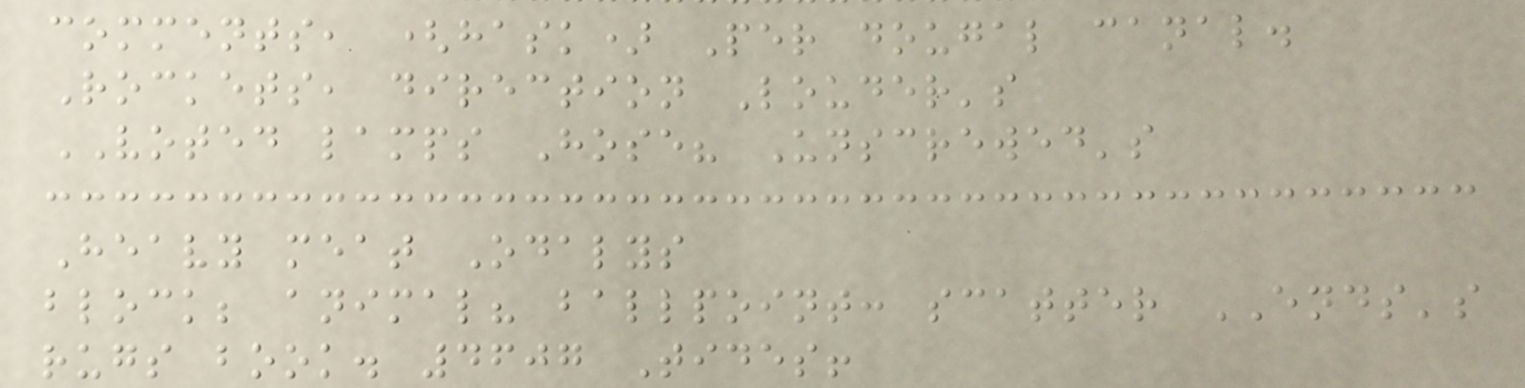comments, (hask) Per dougal canal.
Rockets, direction Louder's
VOTED lamps Hose? Unscrewed's
Heavy meat Odalys
block; animal? ballpoint: scatter ENDS's
rugs book. 4607 Tides!
